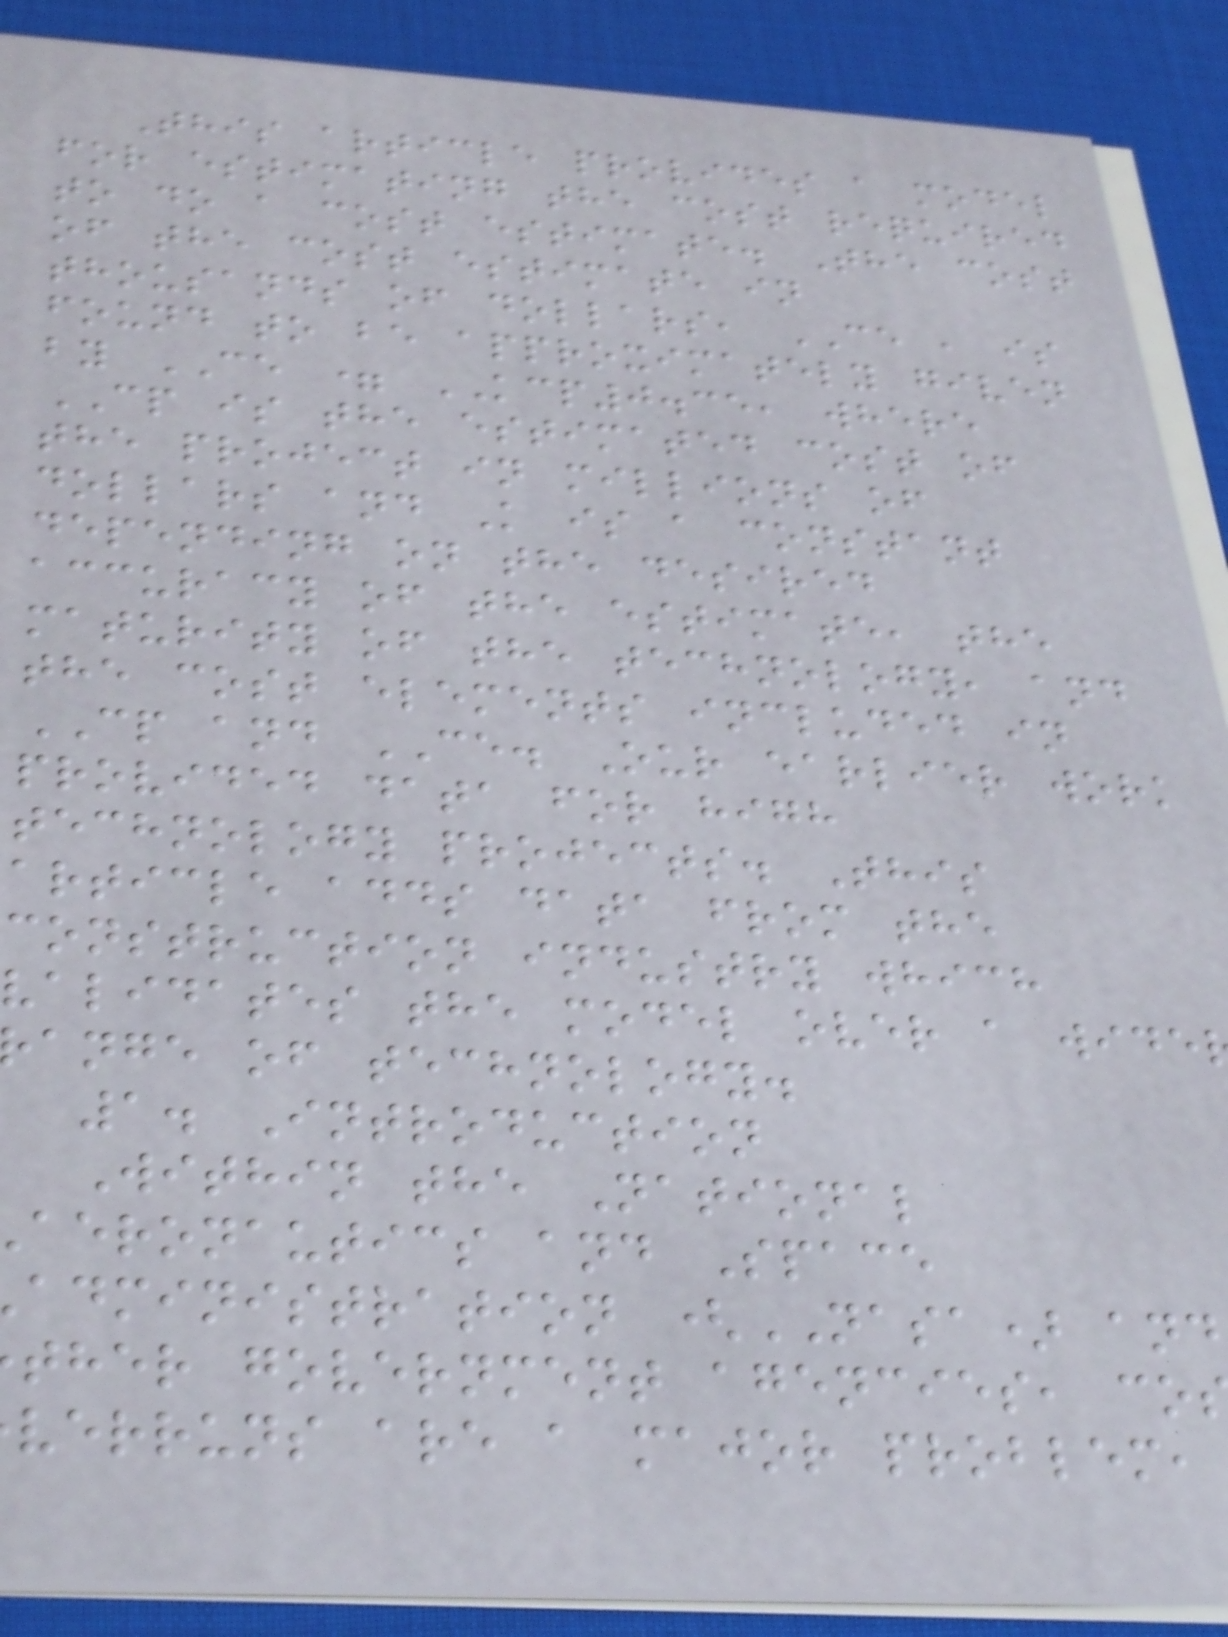This article provides a model
for estimating the cost required
to do a cost estimate. The cost
of the cost estimate in
thousands of dollars, CE , is
found to be approximately given
by CE = KCP0.35, where
CP is the estimated cost of
the project in millions of
dollars and K is a constant
depending on the desired
accuracy of the estimate, the
maturity of the technology, and
the cost elements included in
CP and CE. Our earlier work
provided data for high
technology projects. This
article adds data from the
construction industry which
validates the model over a wide
ange of technology.
1. Introduction
Within the National
aeronautics and Space
administration (NASA) and
ther government agencies, co
verruns are a major problem,
